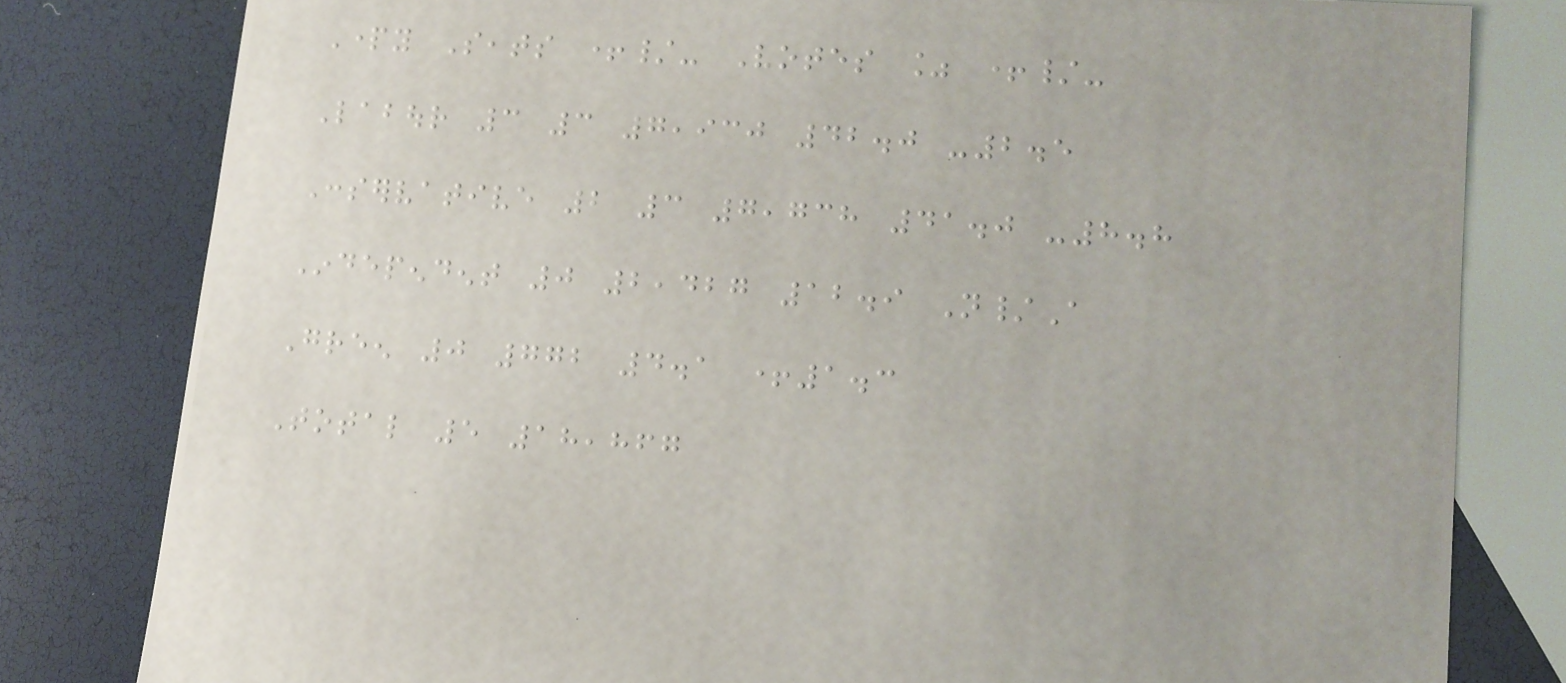Party Seats +/- Votes % +/-
Labour 3 3 7,930 42.0 -2.5
Conservative 2 3 7,738 41.0 -8.8
Independent 0 2,427 12.9 N/A
Green 0 772 4.1 +1.3
Total 5 18,867
